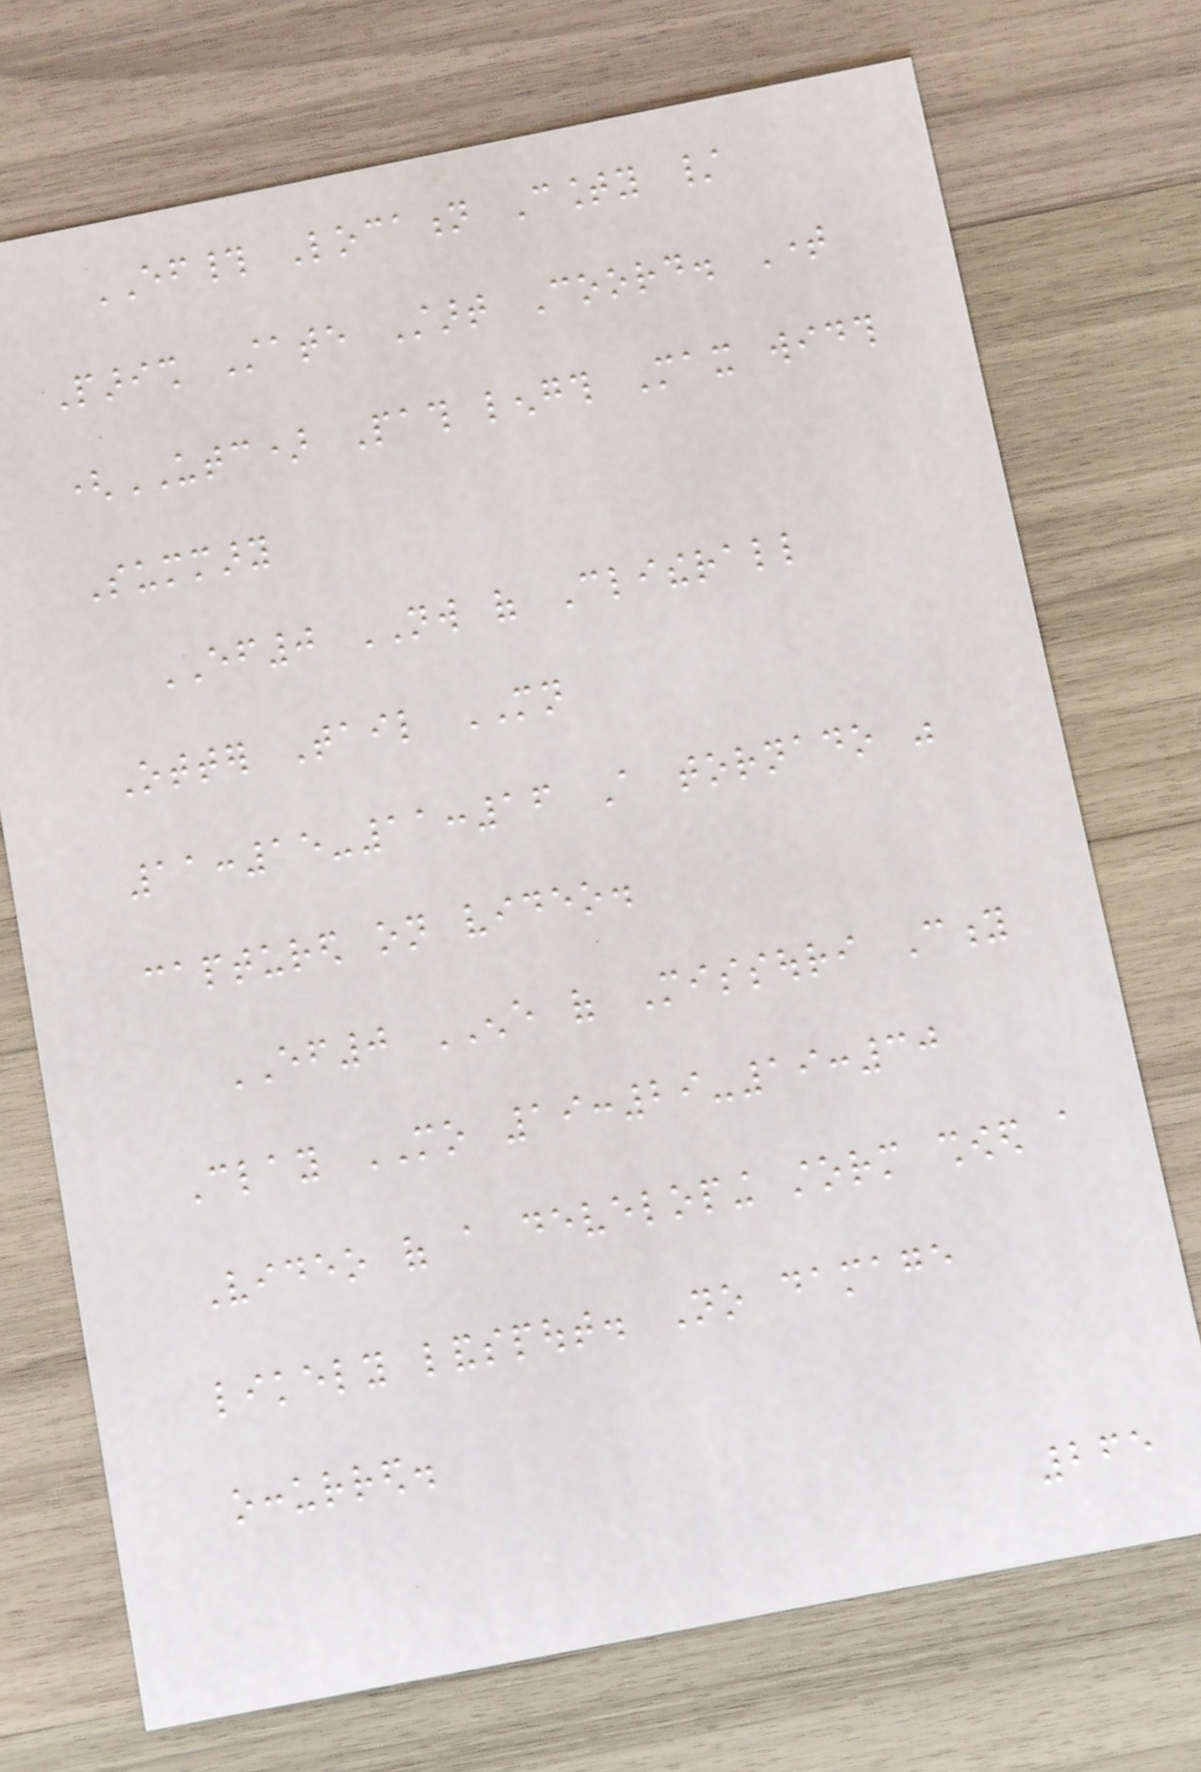EF# Location County /
Parish State Start Coord. Time
(UTC) Path length Max width
Summary
EF0 NW of Clitherall
Otter Tail MN
11:15-11:16 A tornado was
captured on video.
EF0 ENE of Missouri City
Clay MO 19:29-19:30
Video of a developing storm showed a
likely landspout. No damage
occurred.
265
